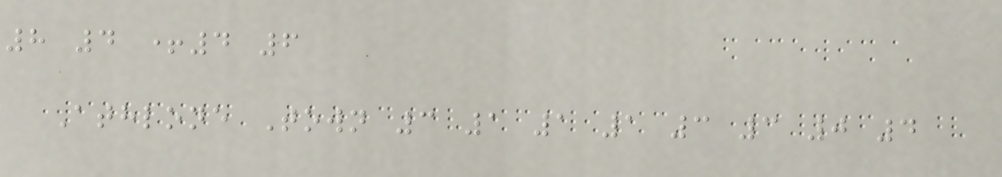8 4 +4 6
Athlone Town 3 1 1 1 3 3 0 4
